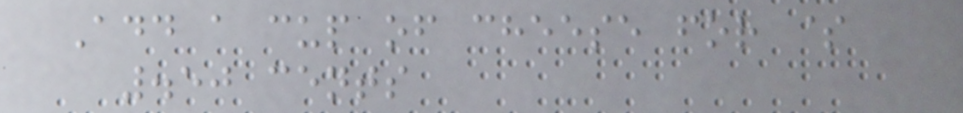Add a cup of cheese for $
.50 cents
